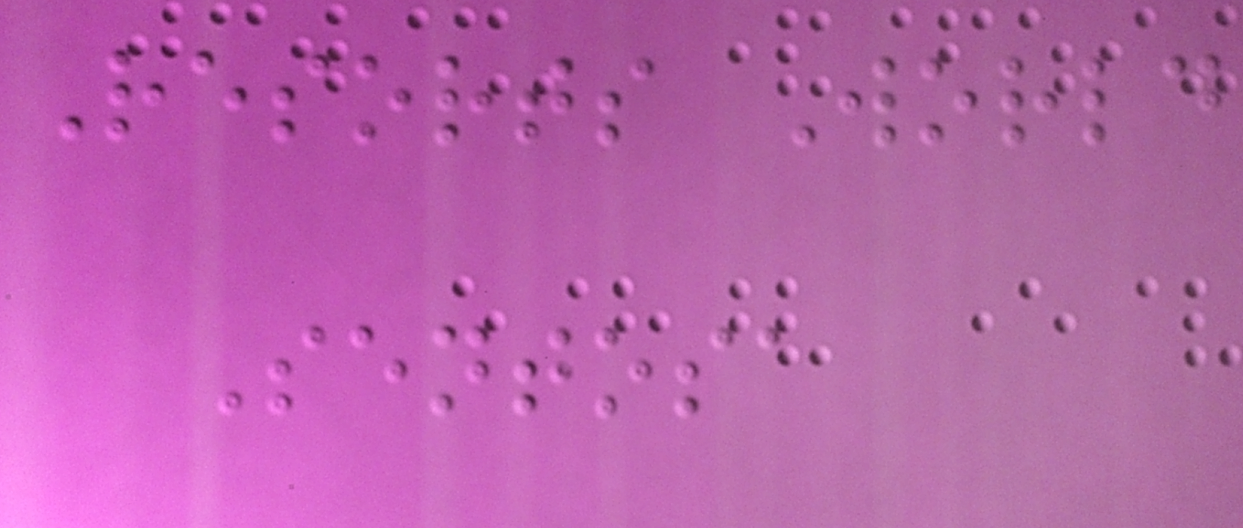Resorts World
Sentosa
